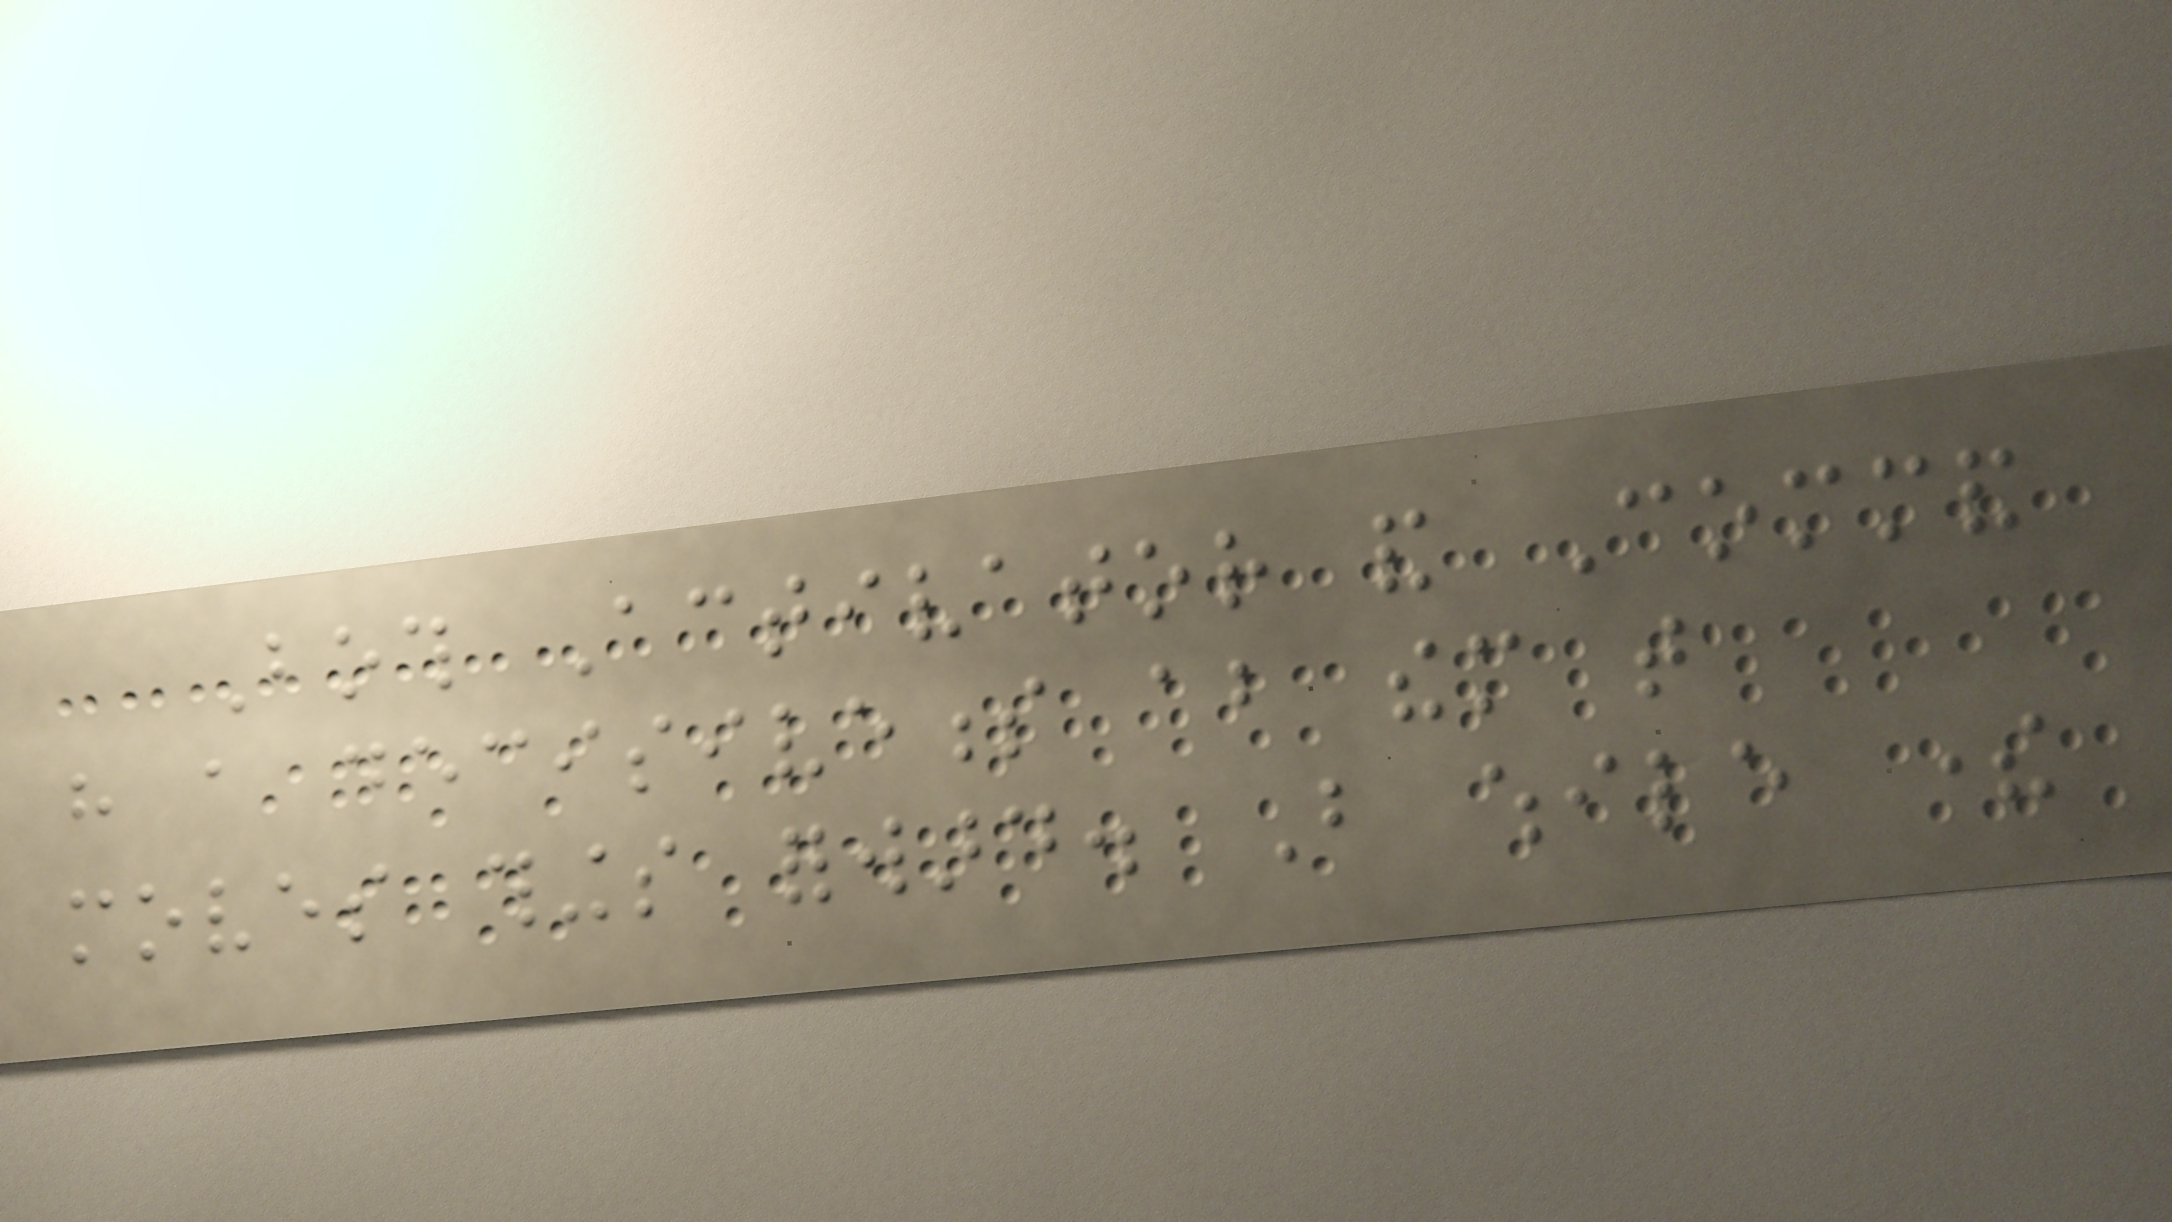Both Activator and Command
have a decisiveness about them that
moves things forward. But while there
